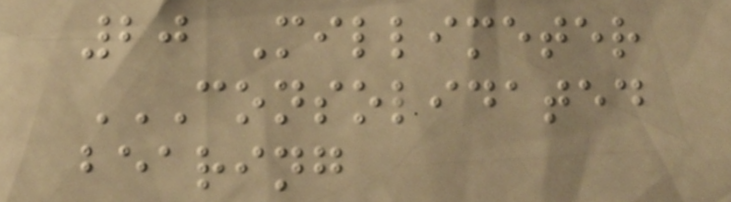20 Millimeter
CONSOLIDATED
BEARING
